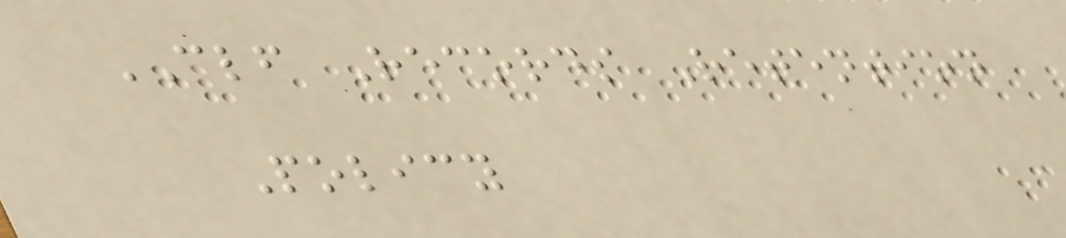CLF Records Retention
Policy
